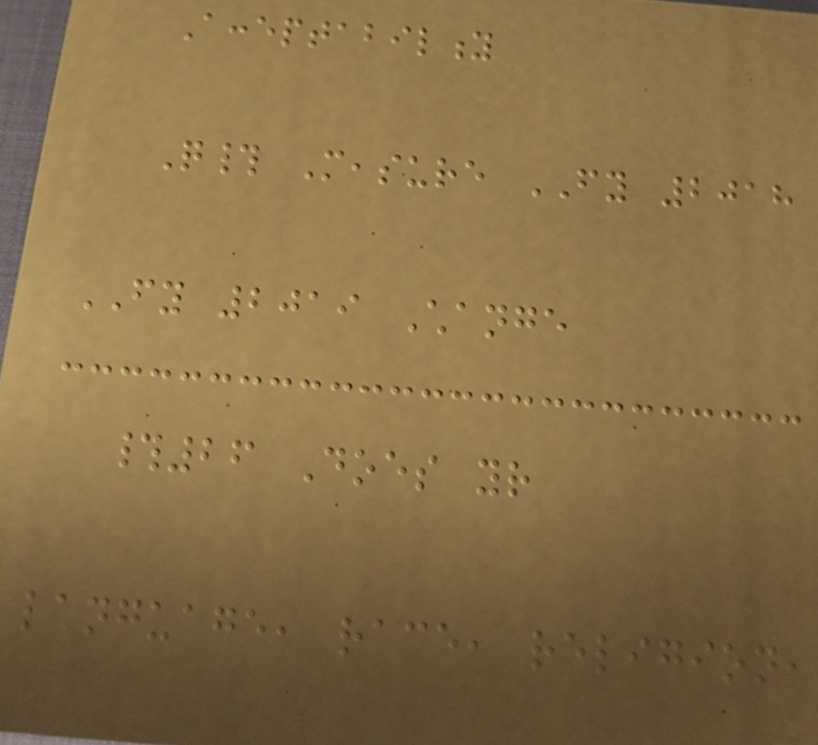Acceptability
Q# Measure FY 2018
FY 2019 Change
#26 Does your
language, race, religion,
